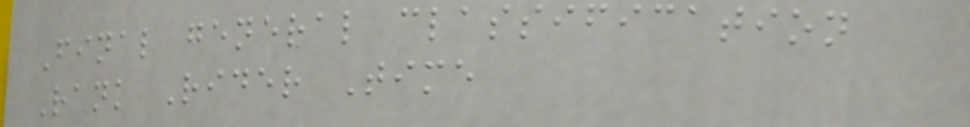Final general classification
Rank Rider Time
